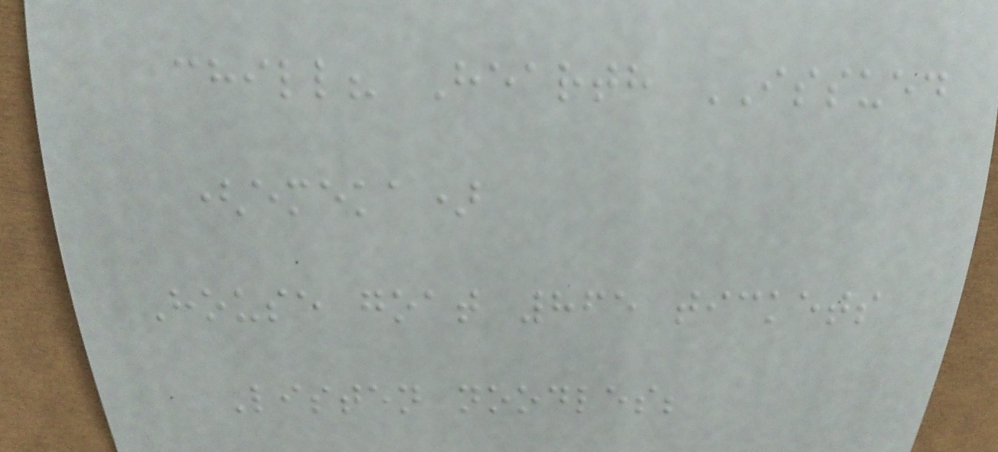chill? Hearth ISSUED
(emeka)
House goat 865 tickets
Listen noodles;
